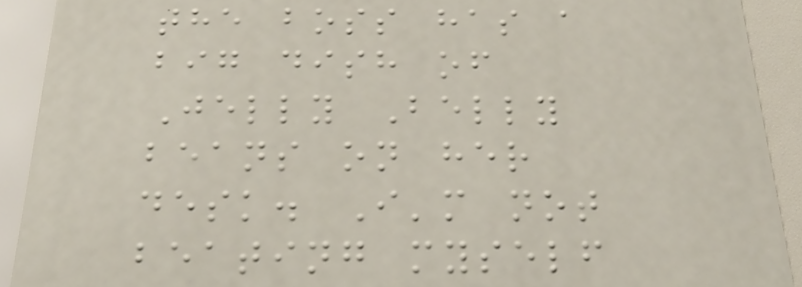the boss has a
big dish of
Jelly Belly
beans on her
desk. I'm not
beating myself
